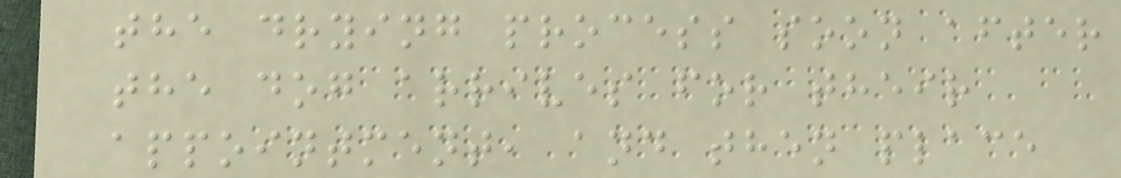the drying process soon after
the dog arrives for their
appointment, and then place
